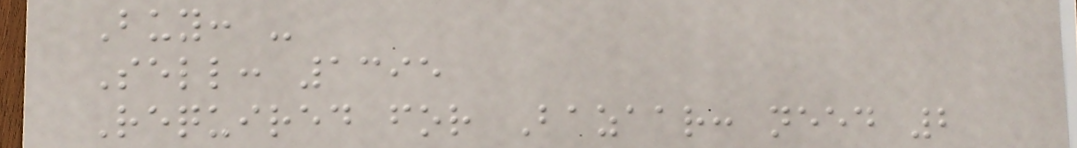Buy: -
Sell: 1395
Required for Bazaar: need 2
